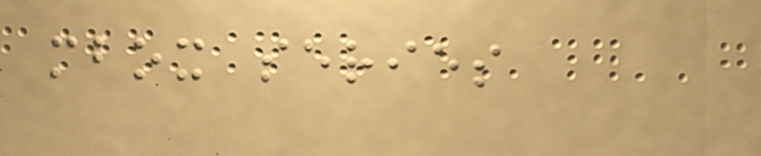mbox series
